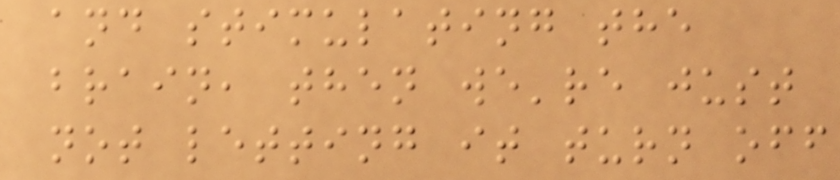and stimulating the
brain, then we're just
not letting it turn off
